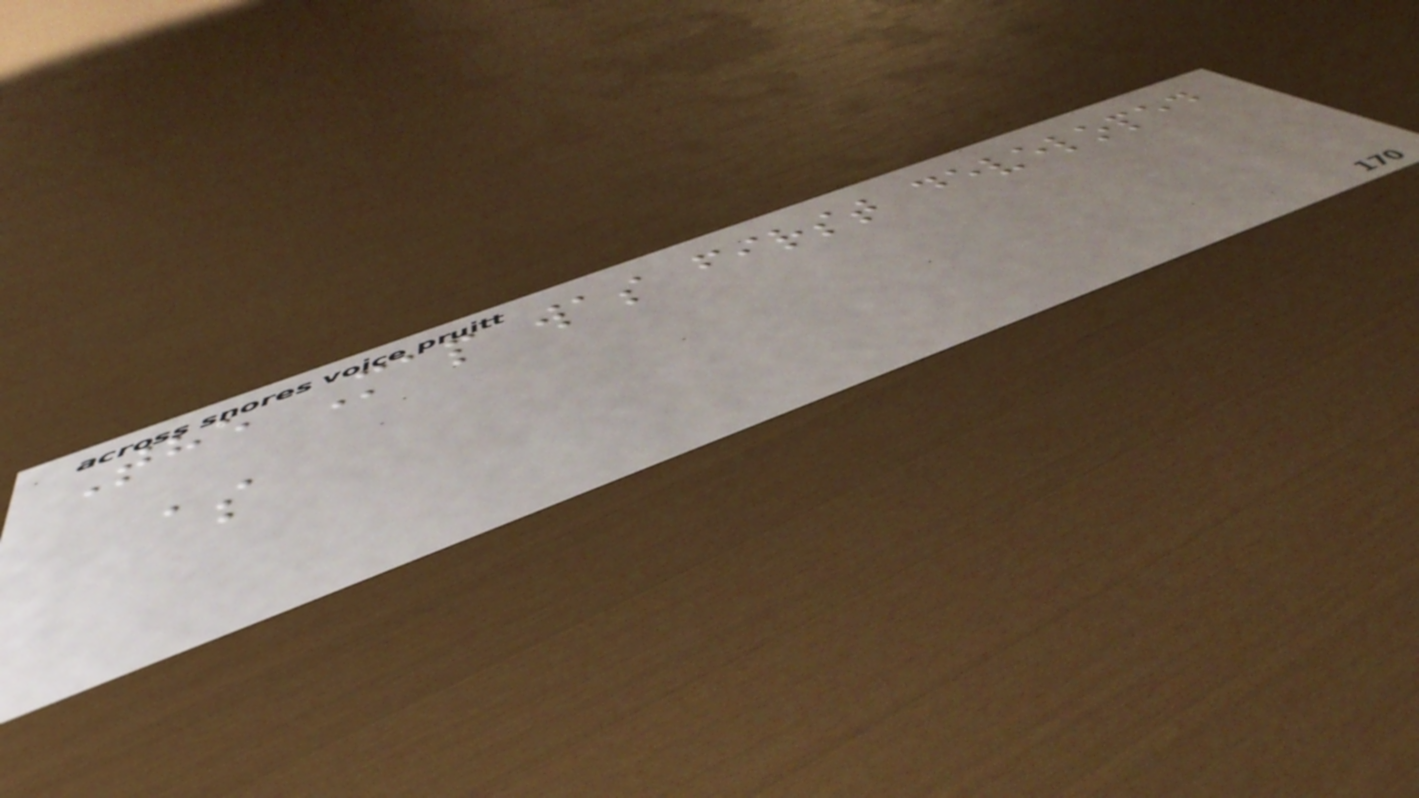The Map was first developed
as
